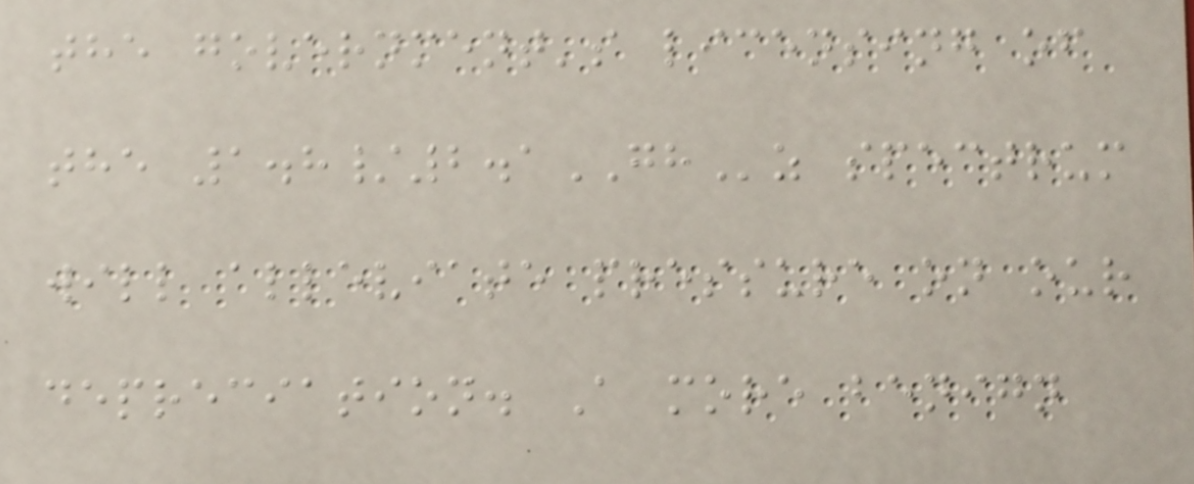the government's licensing of
the 1.8/2.1GHz spectrum
will alleviate pressure on our
depreciation. A more benign
